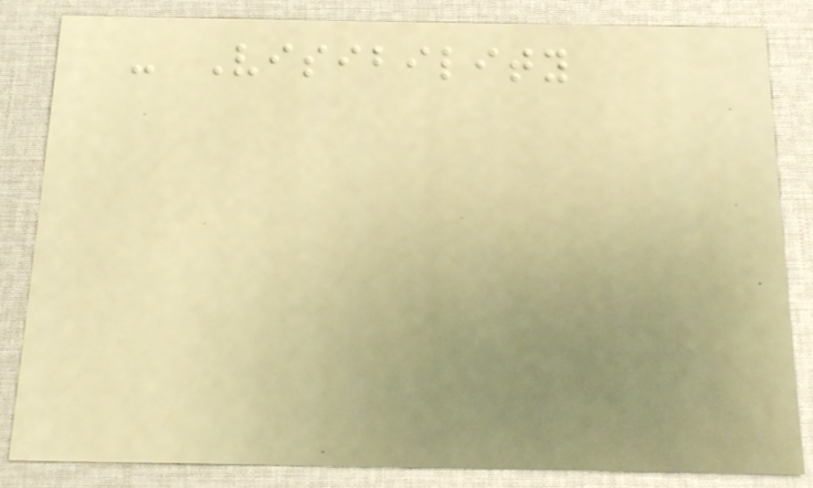- Visibility
